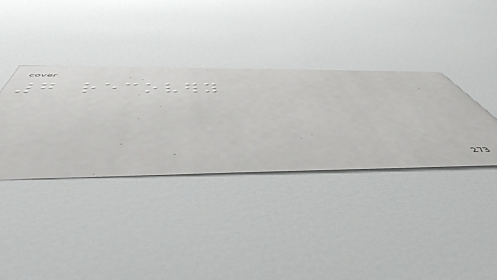7 recovery
